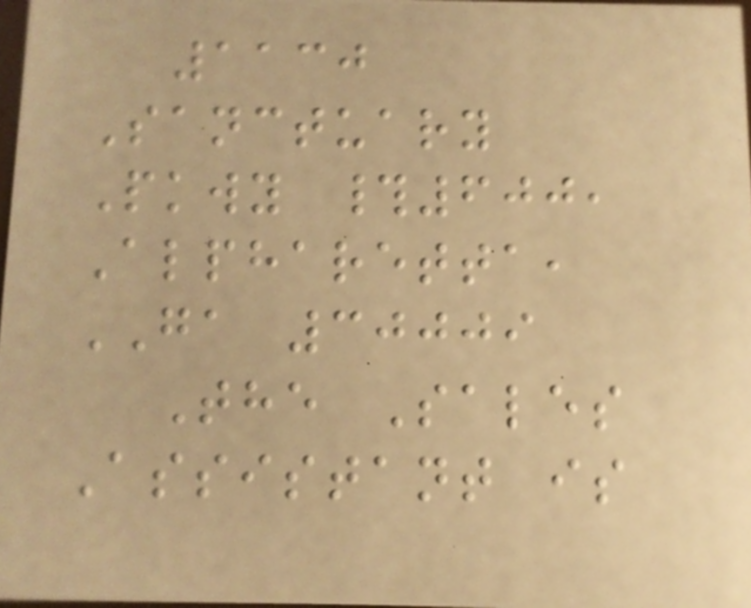1130
Sanctuary
Pkwy #600,
Alpharetta,
GA 30009
The Sales
Assistant is
